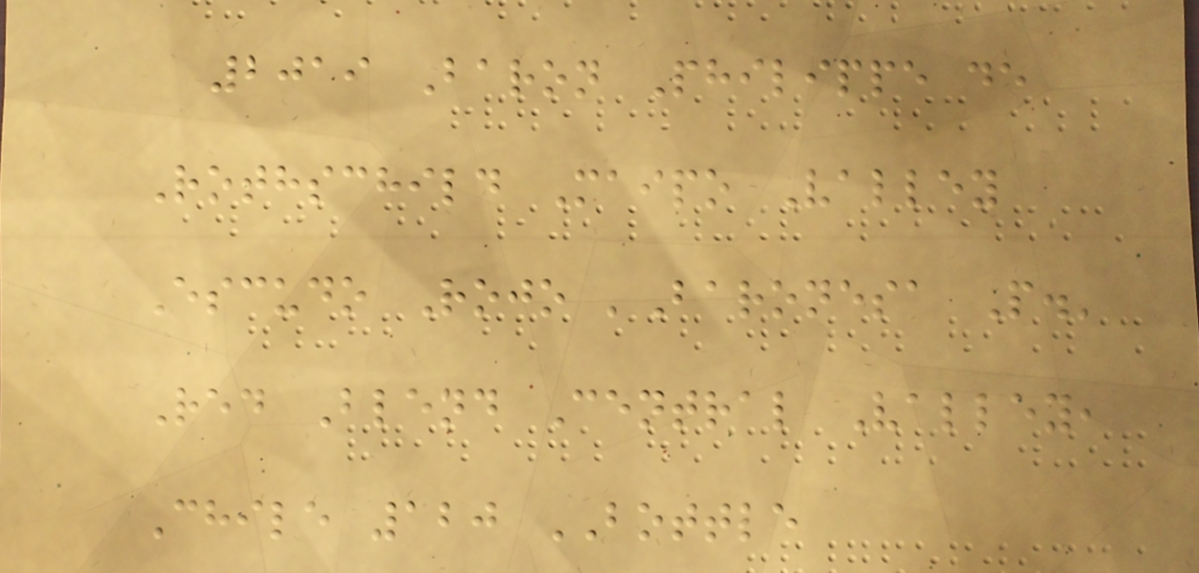2019 Baron Philippe de
Rothschild Maipo Valley
Escudo Rojo 'Baronesa P.'
Red Blend Central Valley,
Chile 120 BOTTLE
